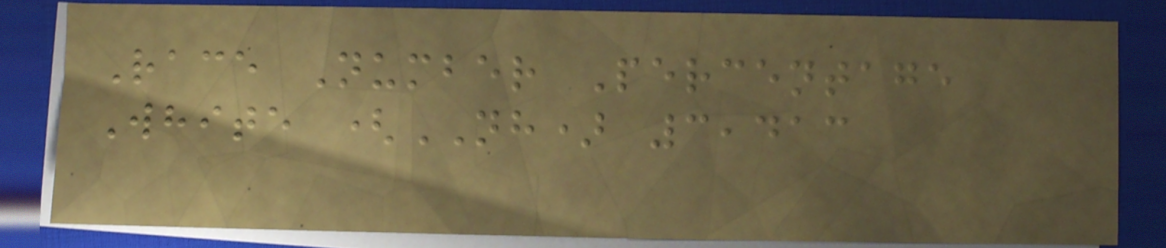Race Number Percentage
White (NH) 3,413
